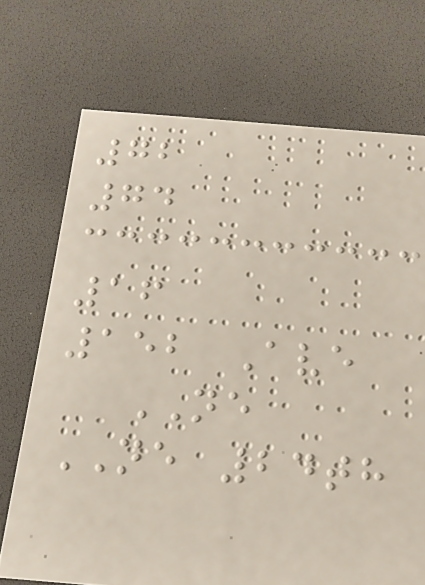72
74
16
152 Ave
NE
NE 24th
